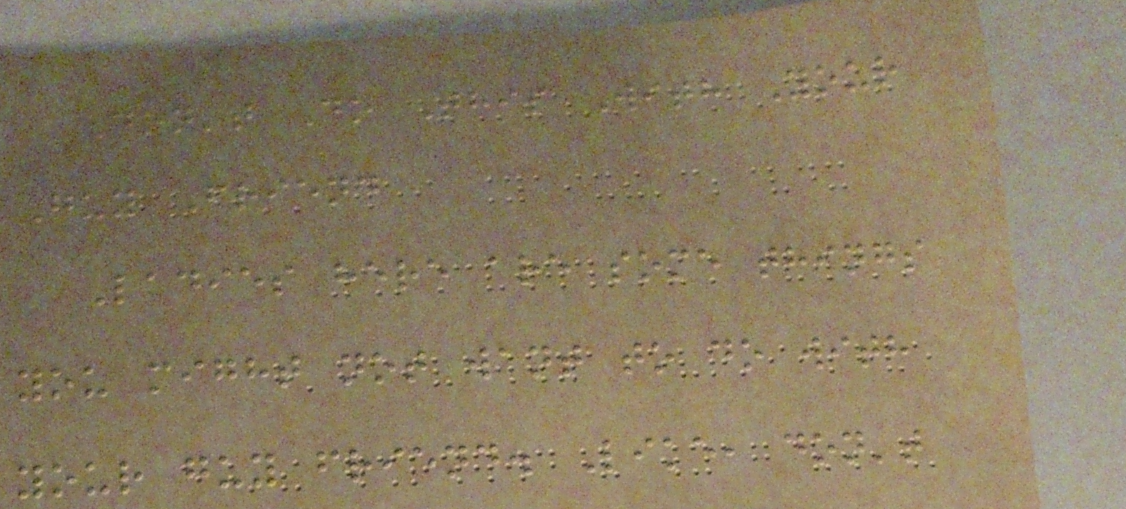Don't Do This With Your
Guy Friend
Ladies here are some things
you might not want to do with
your guy friend. Like, don't
